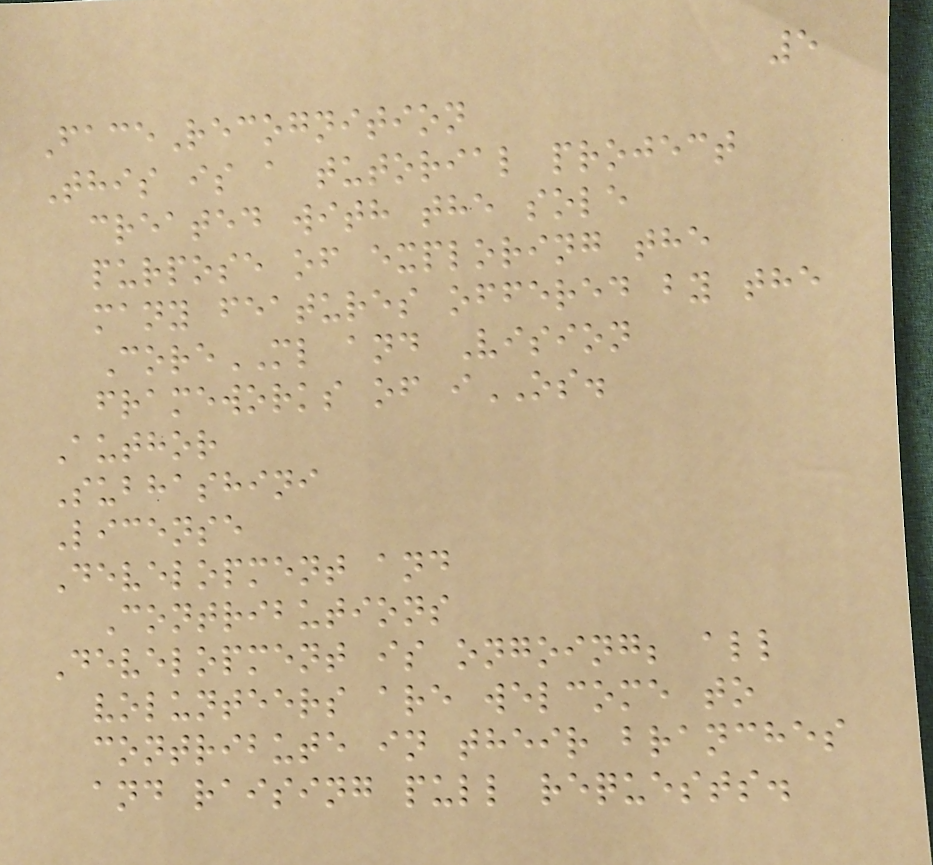5
FaceRecognition
This is a tutorial project
created with the sole
purpose of exploring the
many features offered by the
CoreML and Vision
frameworks of iOS.
Author
Subhashini
License
Development and
Contributions
Development is ongoing; all
volunteers are welcome to
contribute in their branches
and raising pull requests.
